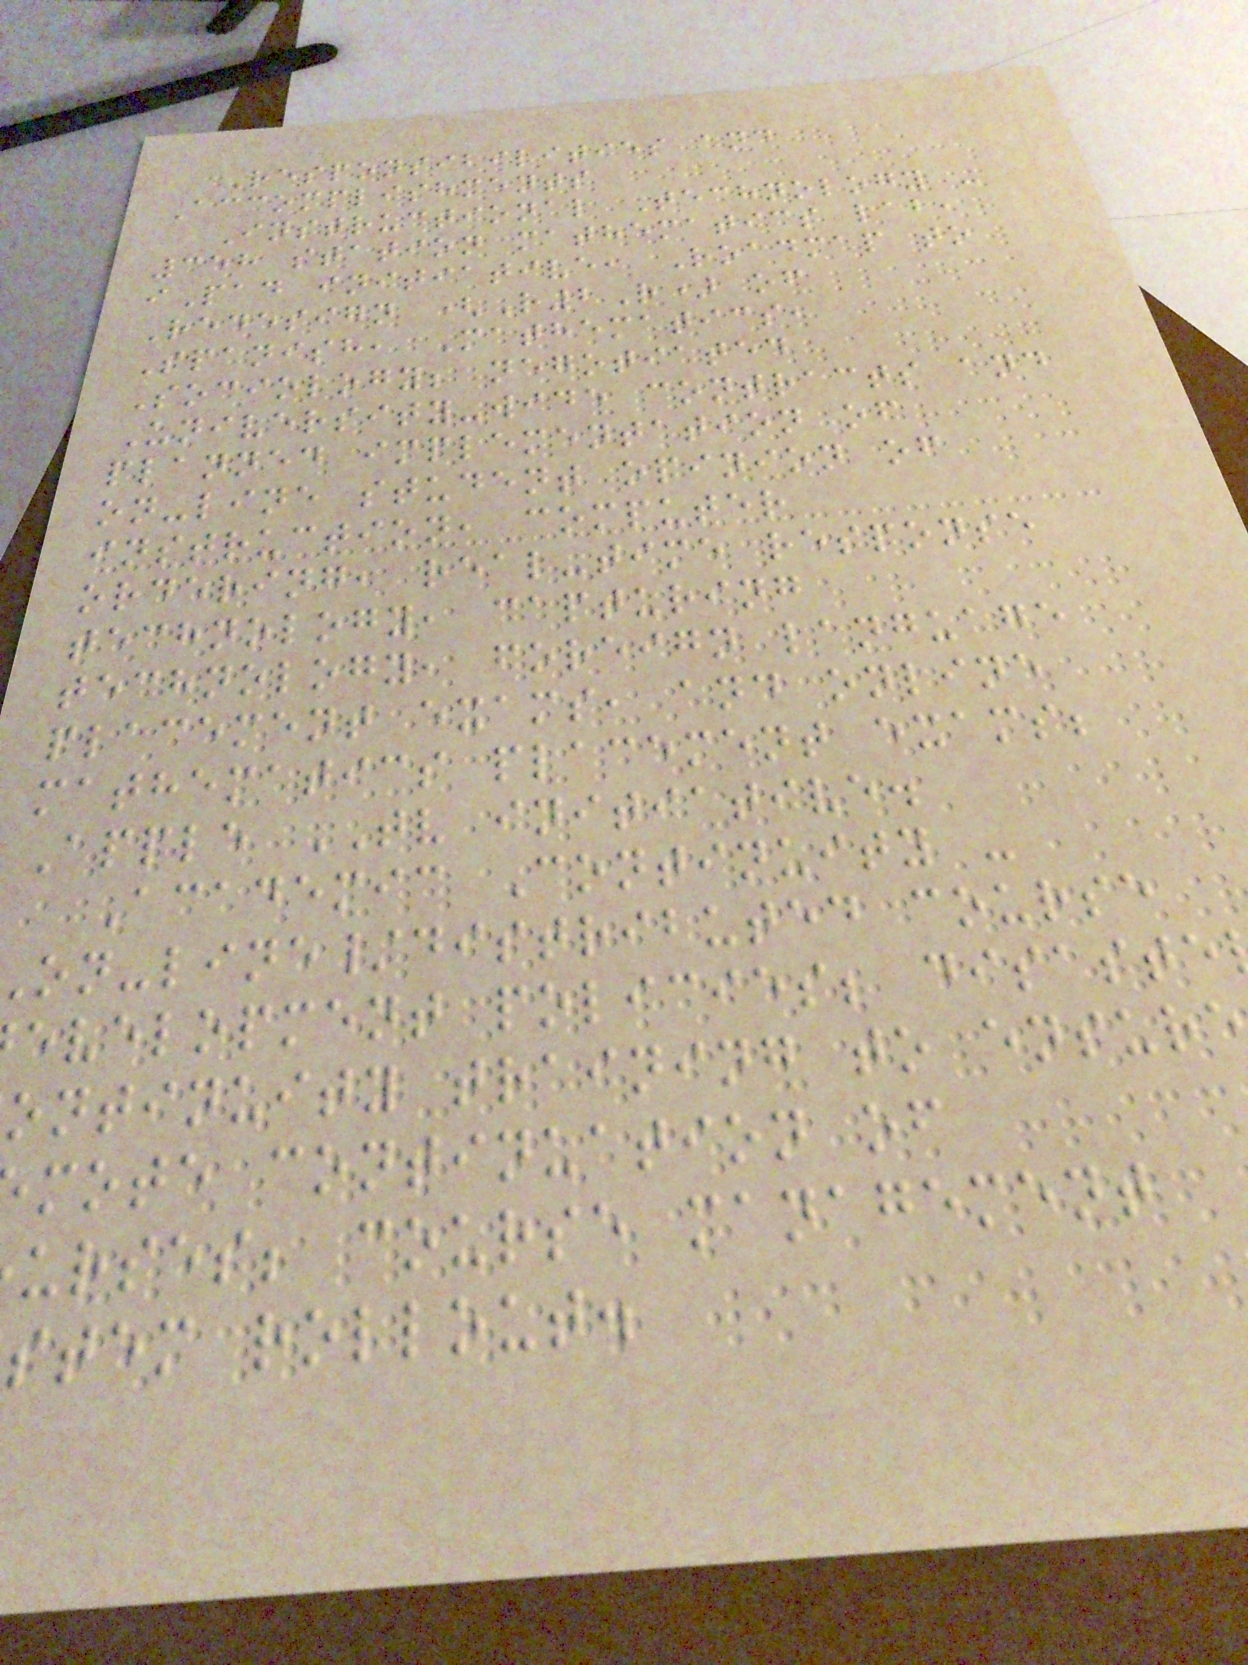Responsibilities and
Accomplishments
Instructional Technology -
358 station mathematics lab,
iPad initiative, Roadmap to
Redesign (R2R) of
Spanish, Mathematics,
Sociology; negotiated
University-wide contracts and
planned implementation of
on-line student opinion of
instruction, computer
ordering, real-time response
technology, capturing
technology, foreign language
placement exams, and online
mathematics placement exams;
Apple TV initiative.
Academic Continuity -
on-line/distributed course
evelopment policies; disaste
ontinuity training to ensure
mote continuation of
urses; course management
stem rollout.
